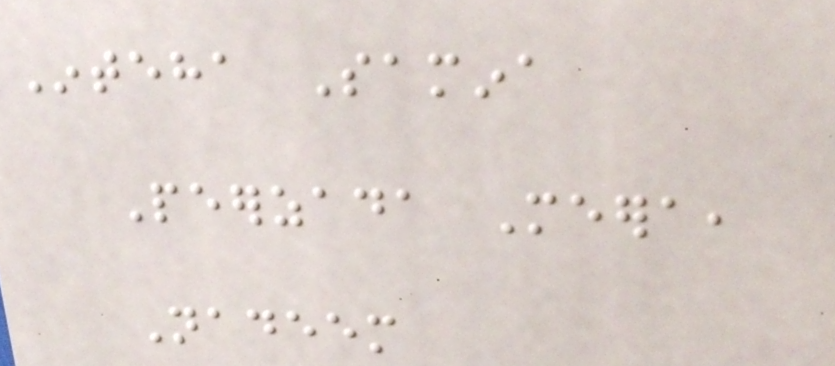Inteha Samina
Peerzada Meera,
Nadeem
